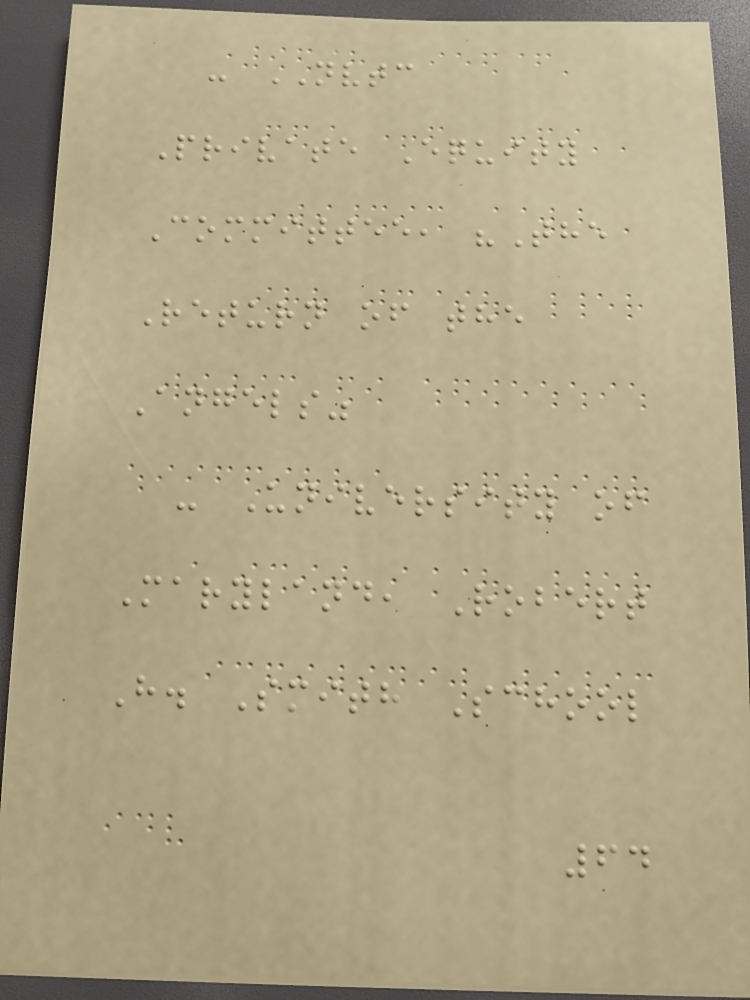- NVTC
Private Equity
Committee, "The
Return of the
Angels"
- University of
Maryland, Robert
H. Smith School
64
